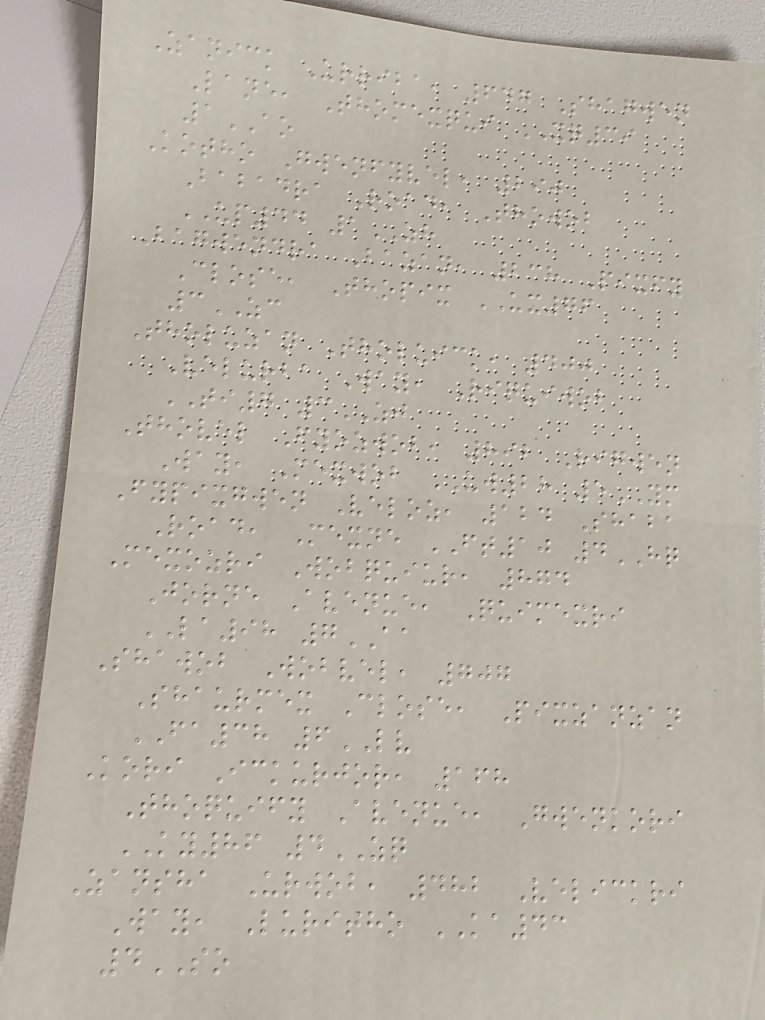Zanick Urriba, 647 Shagwen
Lane, Thomexqui XQ39
1AO
Kotho Gwenfyvel, 290
Babadra Road, Thowob
UP44 1ZH
Bagwendra Bazan, 238 Pixfy
Close, Thopix UX76
3ZC
Tholuzan Tholuick, 400
Velurba Way, Riquiwob
TI7 3ZJ
Thovel Fyozwob, 892 Rigwen
Way, Mexwob UW28 5YM
Fypixgwen Veloz, 124 Shaba
Road, Mexne FT10 4HQ
Mexozri Wobquiur, 874
Jorne Avenue, Quimexri
LA98 7AA
Shawob Wobvel, 707
Shaurmex Close, Pixzanzan
FA38 6LV
Kori Ickurjor, 168
Thoquify Avenue, Gwenkori
KY86 4ZQ
Zansha Urwob, 482 Velickri
Way, Luritho KA43
4SO
